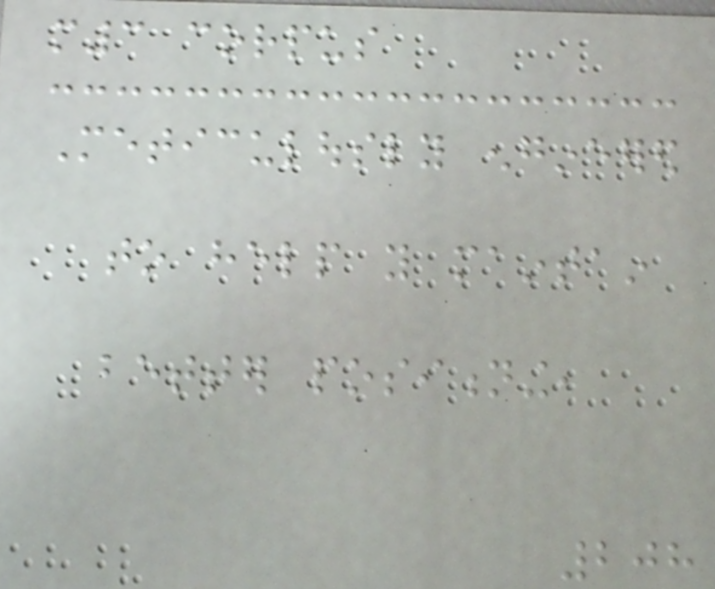m3 corpus
Meticulously engineered
to help you maintain
better positioning,
208
